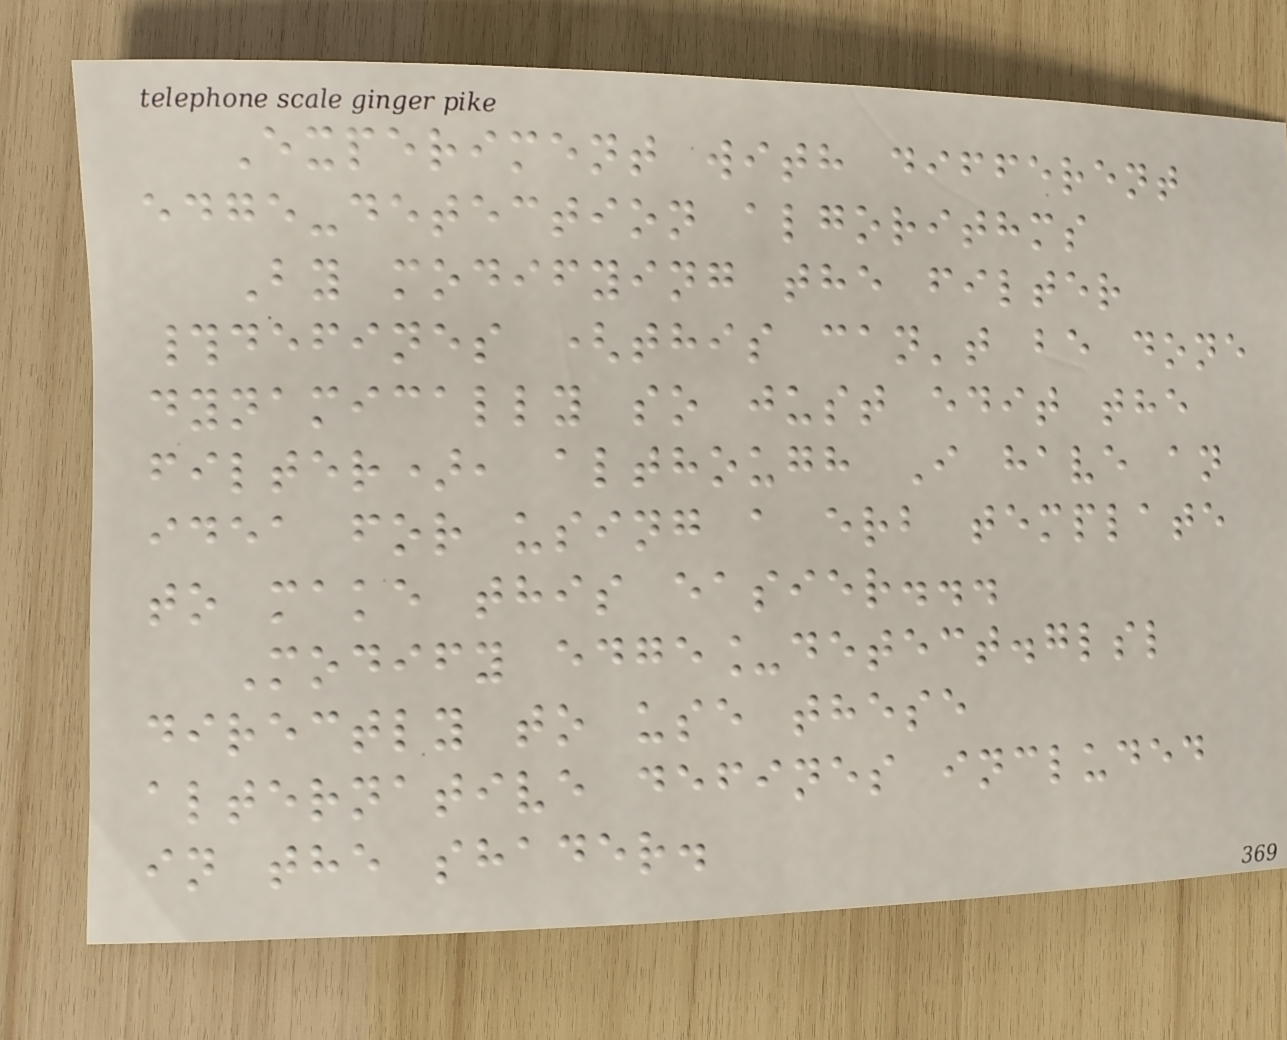Experiment with different
edge-detection algorithms
By modifying the filter
#defines (this can't be done
dynamically so just edit the
filter), although I have an
idea for using a erb template
to make this easier...
Modify edge_detect.glsl
directly to use these
alternative defines included
in the shader.
